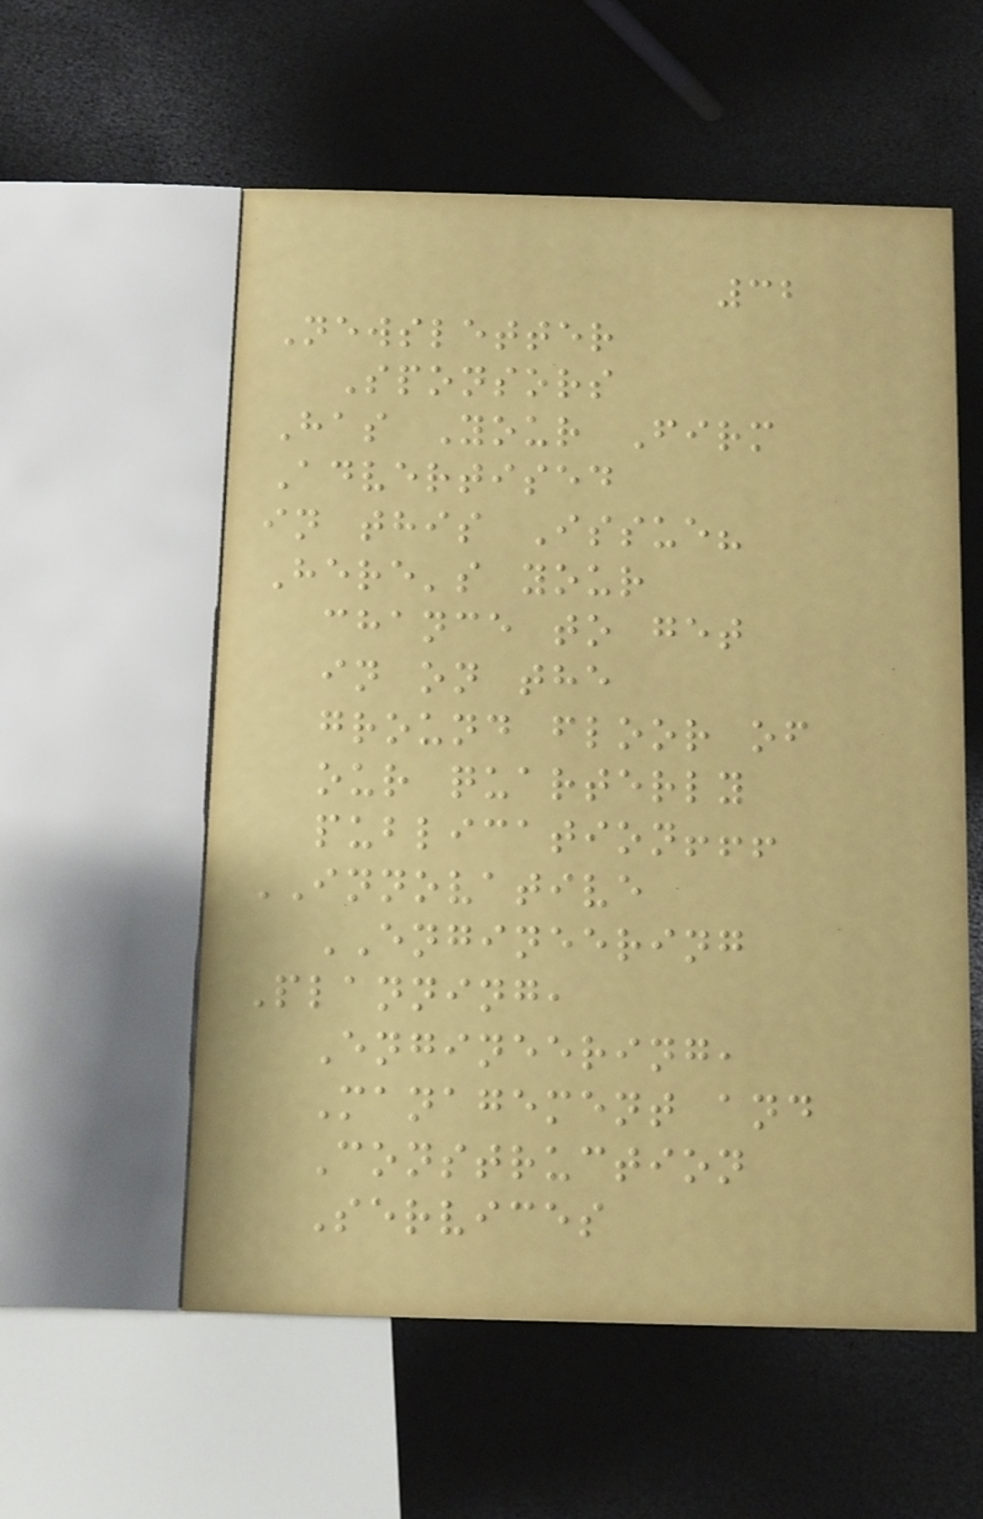32
Newsletter
Sponsors
Has Your Firm
Advertised
in this Issue?
Here's your
chance to get
in on the
ground floor of
our quarterly
publication!!!
INNOVATIVE
ENGINEERING
Planning,
Engineering,
Management and
Construction
Services
